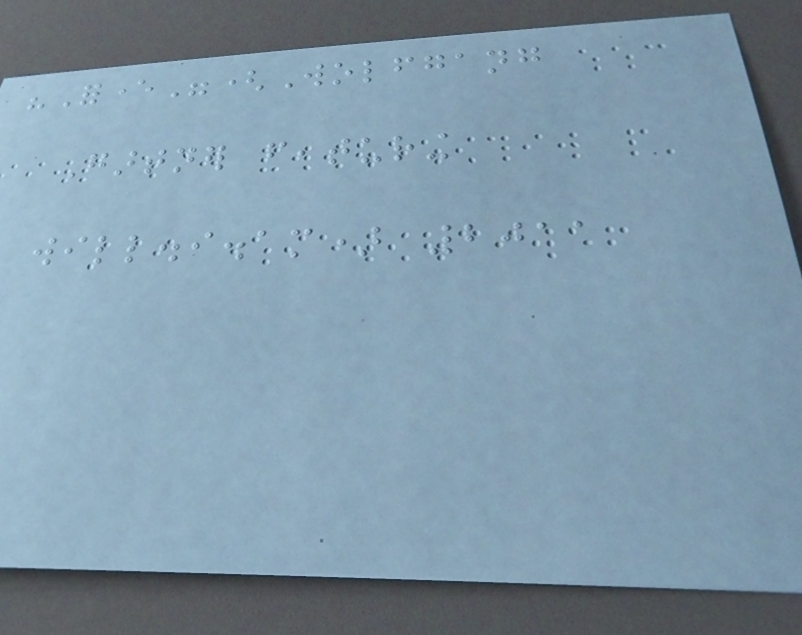"Forever"(Wolfgang
Gartner featuring
will.i.am) 2011
